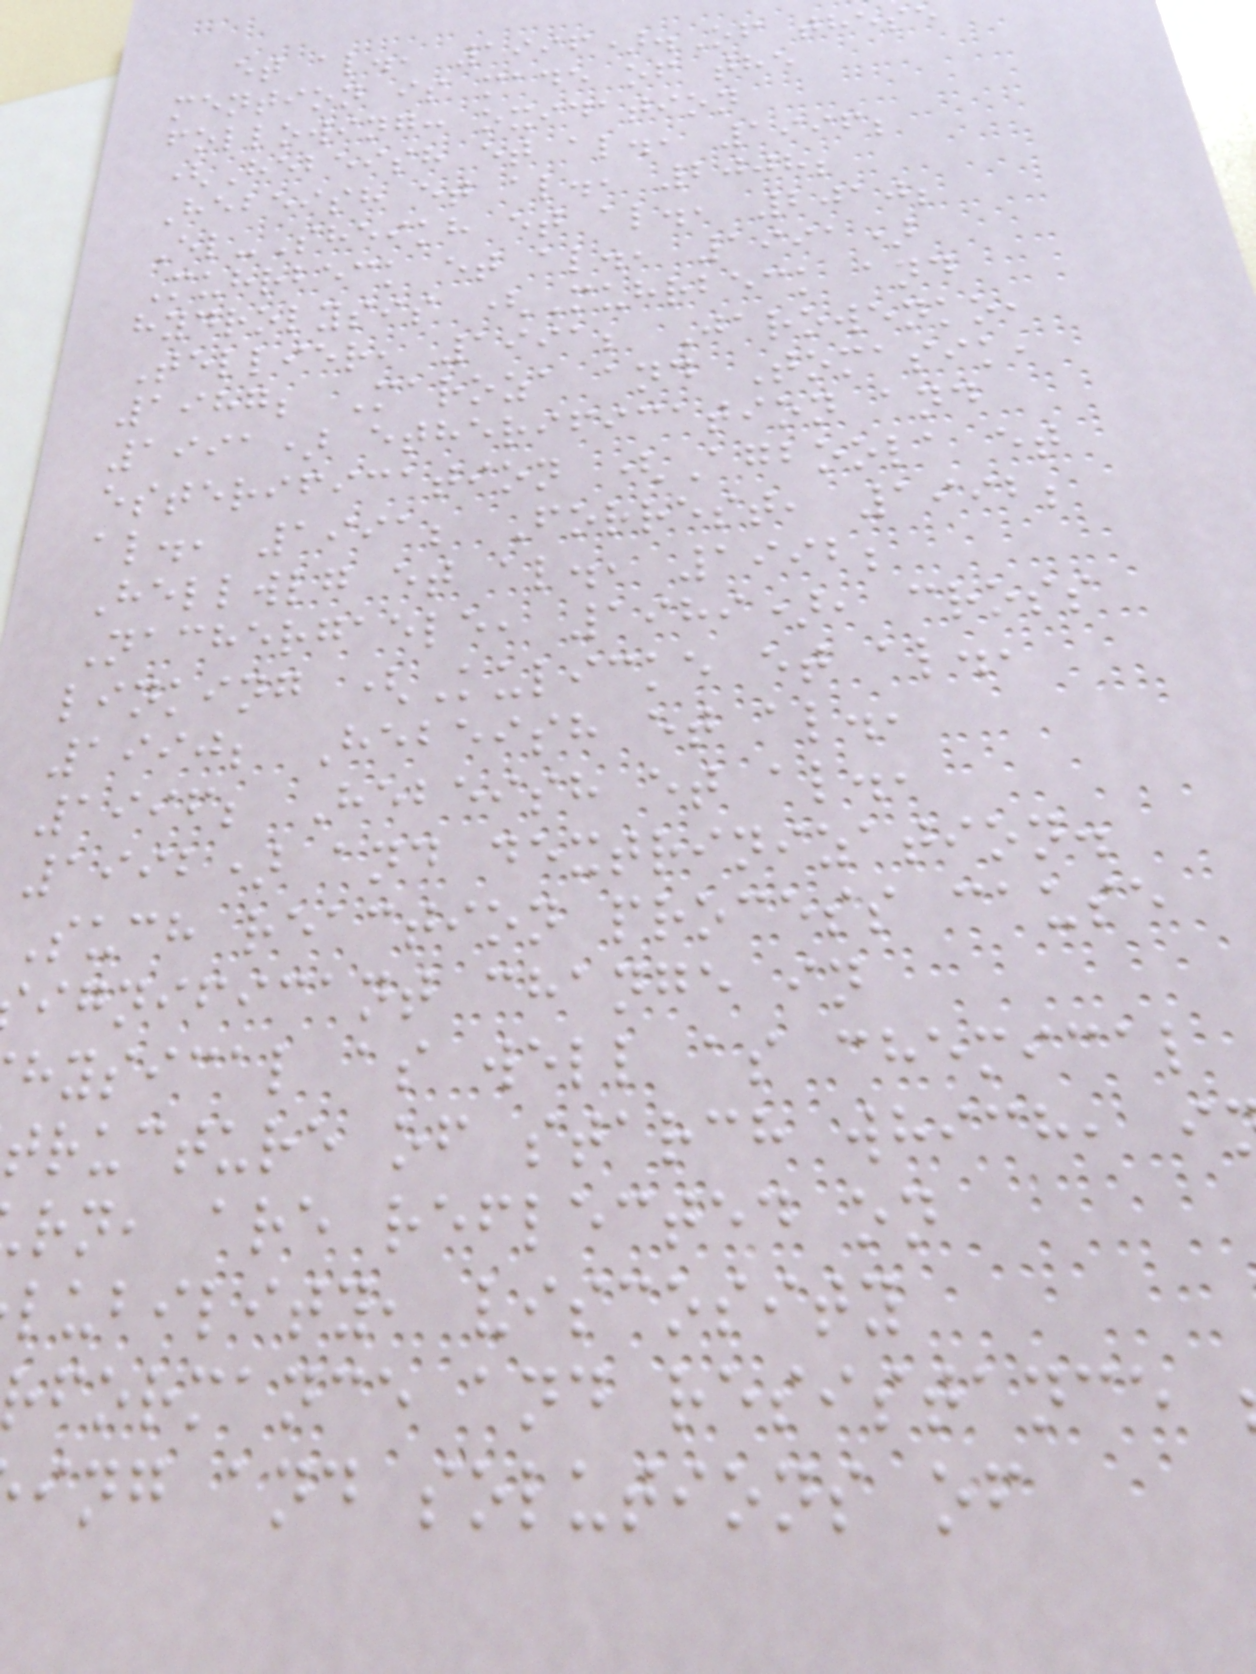et al., 1996).Of these
mention is made of the
following: oxidation
(Hebeish et al., 1996;
Hebeish et al., 2008;
El-Sheikh et al., 2010;
Muhrbeck et al., 1991)
hydrolysis (Muhrbeck and
Tellier, 1991; Jarowenko,
1987; Maroza and Tomasik,
1991) etherification and
esterification (Agboola et
al., 1991; Forrest, 1992;
Hellwlg et al., 1992;
Nachergaele, 1989), cross
linking (Kulicke et al.,
1990; Hebeish et al.,
1996; Hebeish et al.,
1992) and dextrinization.
Such reaction process cause
ignificant change in
hysical as well as chemical
tructure of starch which, i
rn, are reflected on
lubility, viscosity
formance and resistance
ing and solutions of
